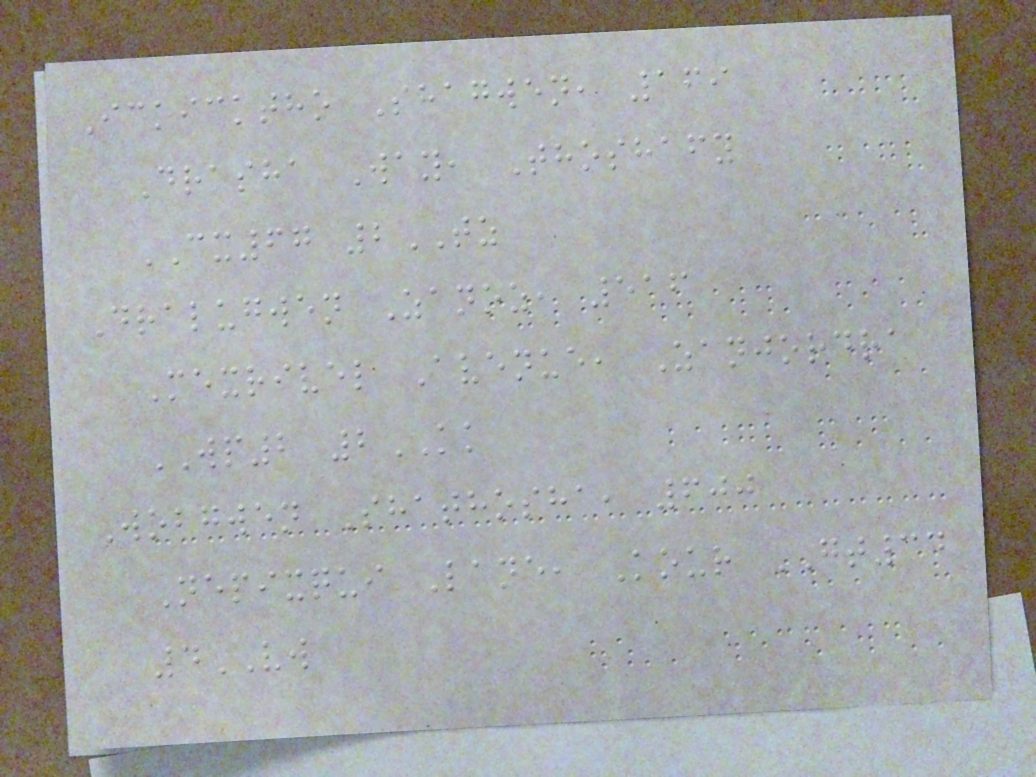Ickicktho Shagwen, 169
Drasha Way, Thoshafy
CX67 2TZ
Dralugwen Zanoz, 516
Mexrivel Avenue, Zanjordra
WP2 2KK
Wobgwen Shathosha, 600
Nepixqui Lane, Kour GT34
4VW
